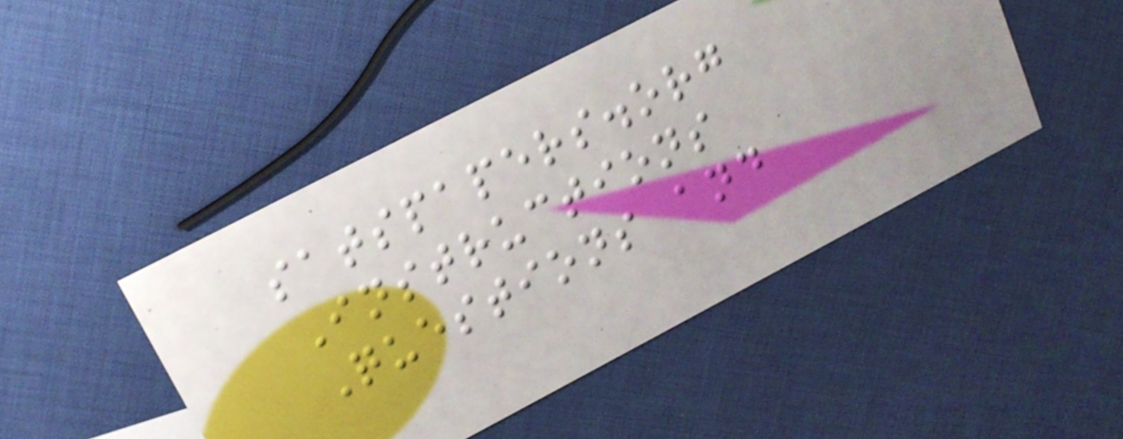satspapers.org
Instructions
Questions and
